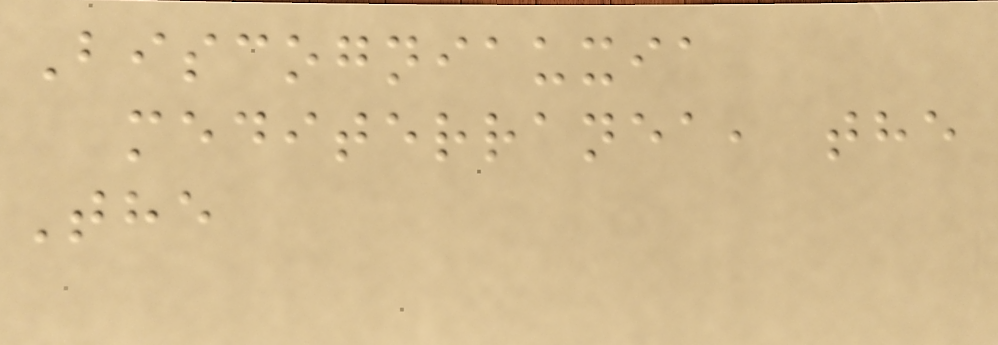Biscogniauxia
mediterranea, the
The
